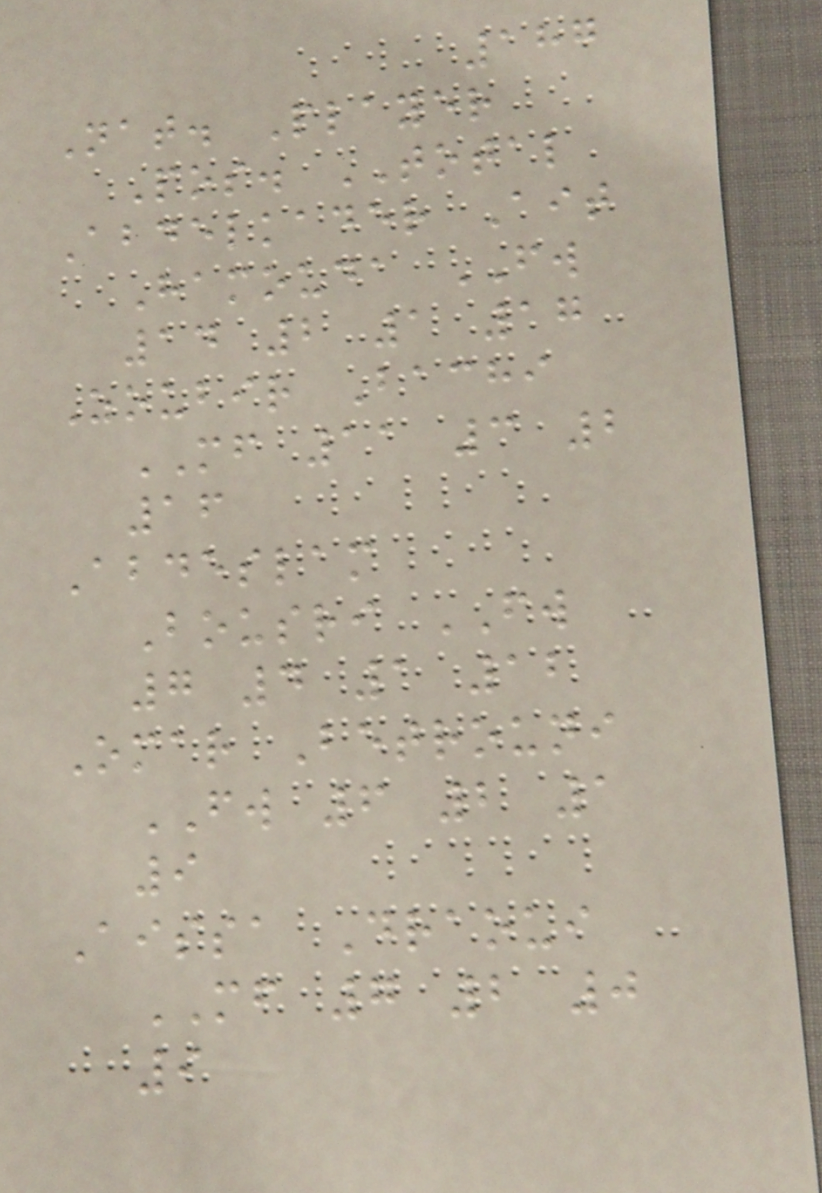187
Nat. Player
Pos. TOTAL
Abdelkader Ait
Hamouda FW
14 2 1 17
Zoubir Bachi
MF 11 3 2
16
Abdeslam
Bousri FW
7 4 1 12
Omar Betrouni
FW 6 2 1
9
Aissa Draoui
MF 7 2 0
9
